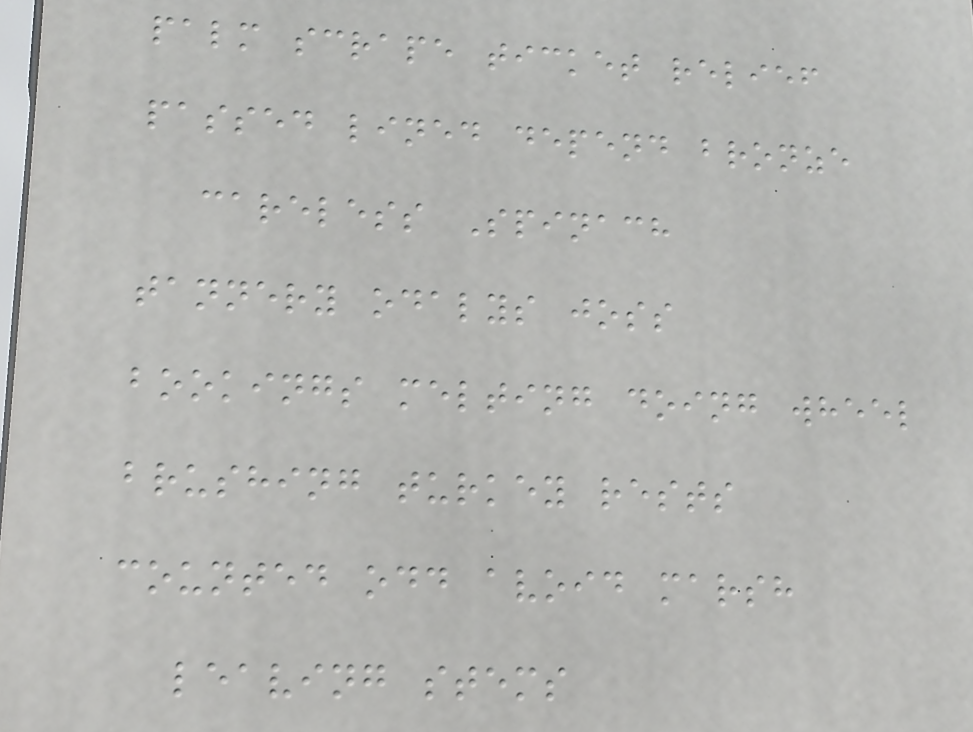palm scrape ticket relief
passed lined depend bronze
careless Spinach
tannery odalys joss
bookings melting doing wheel
brushing turkey rests
counted odd avoid marsh
leaving stems
